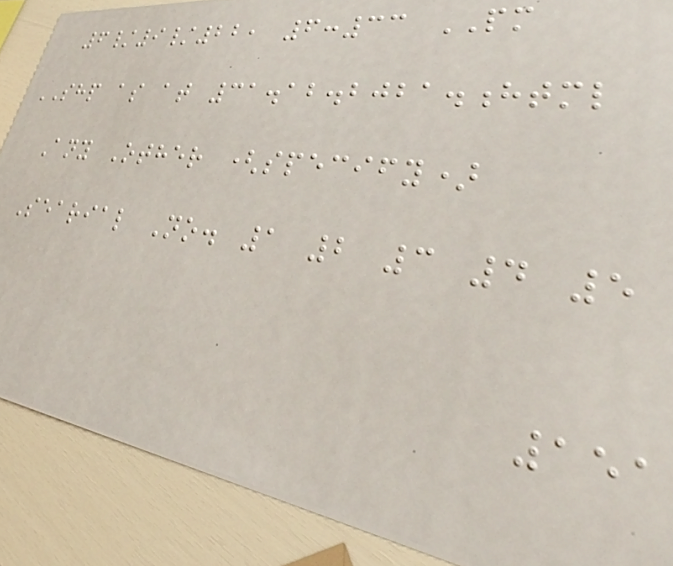6/9/22, 6:33 PM
SHP as at 31.12.2021.html
Any Other (specify)
Searial No. 1 2 3 4 5
151
